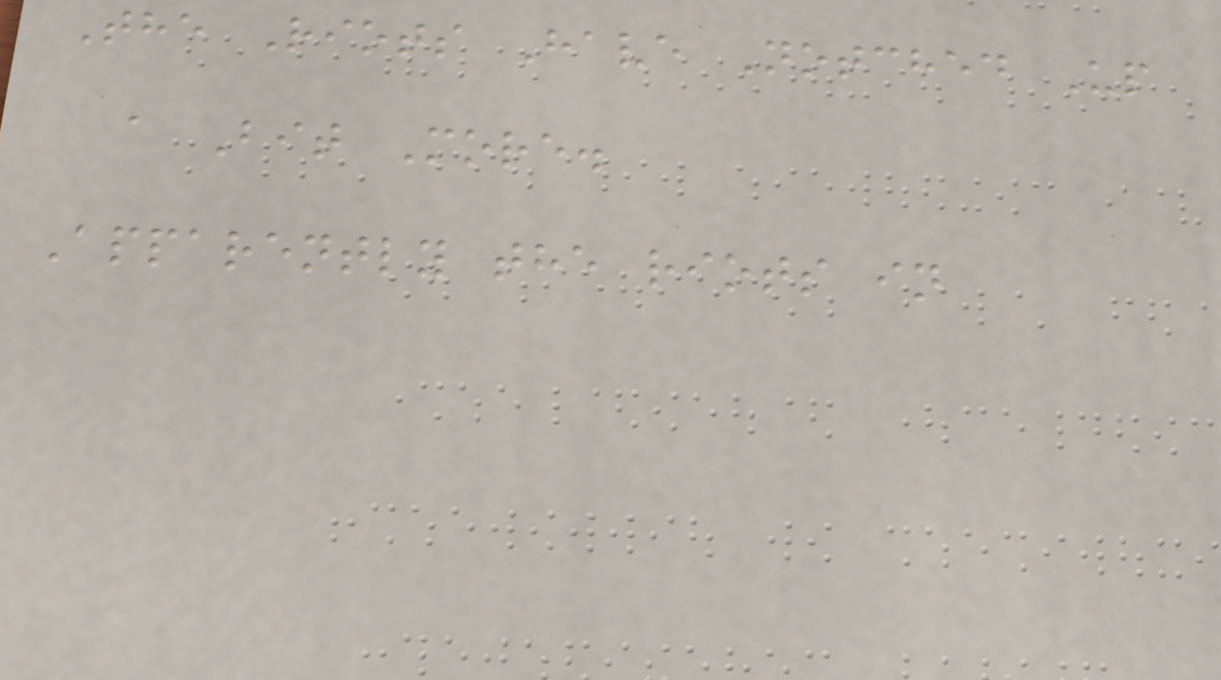The Riots Have Notched Up
a Bit More.
Apparently the riots in
